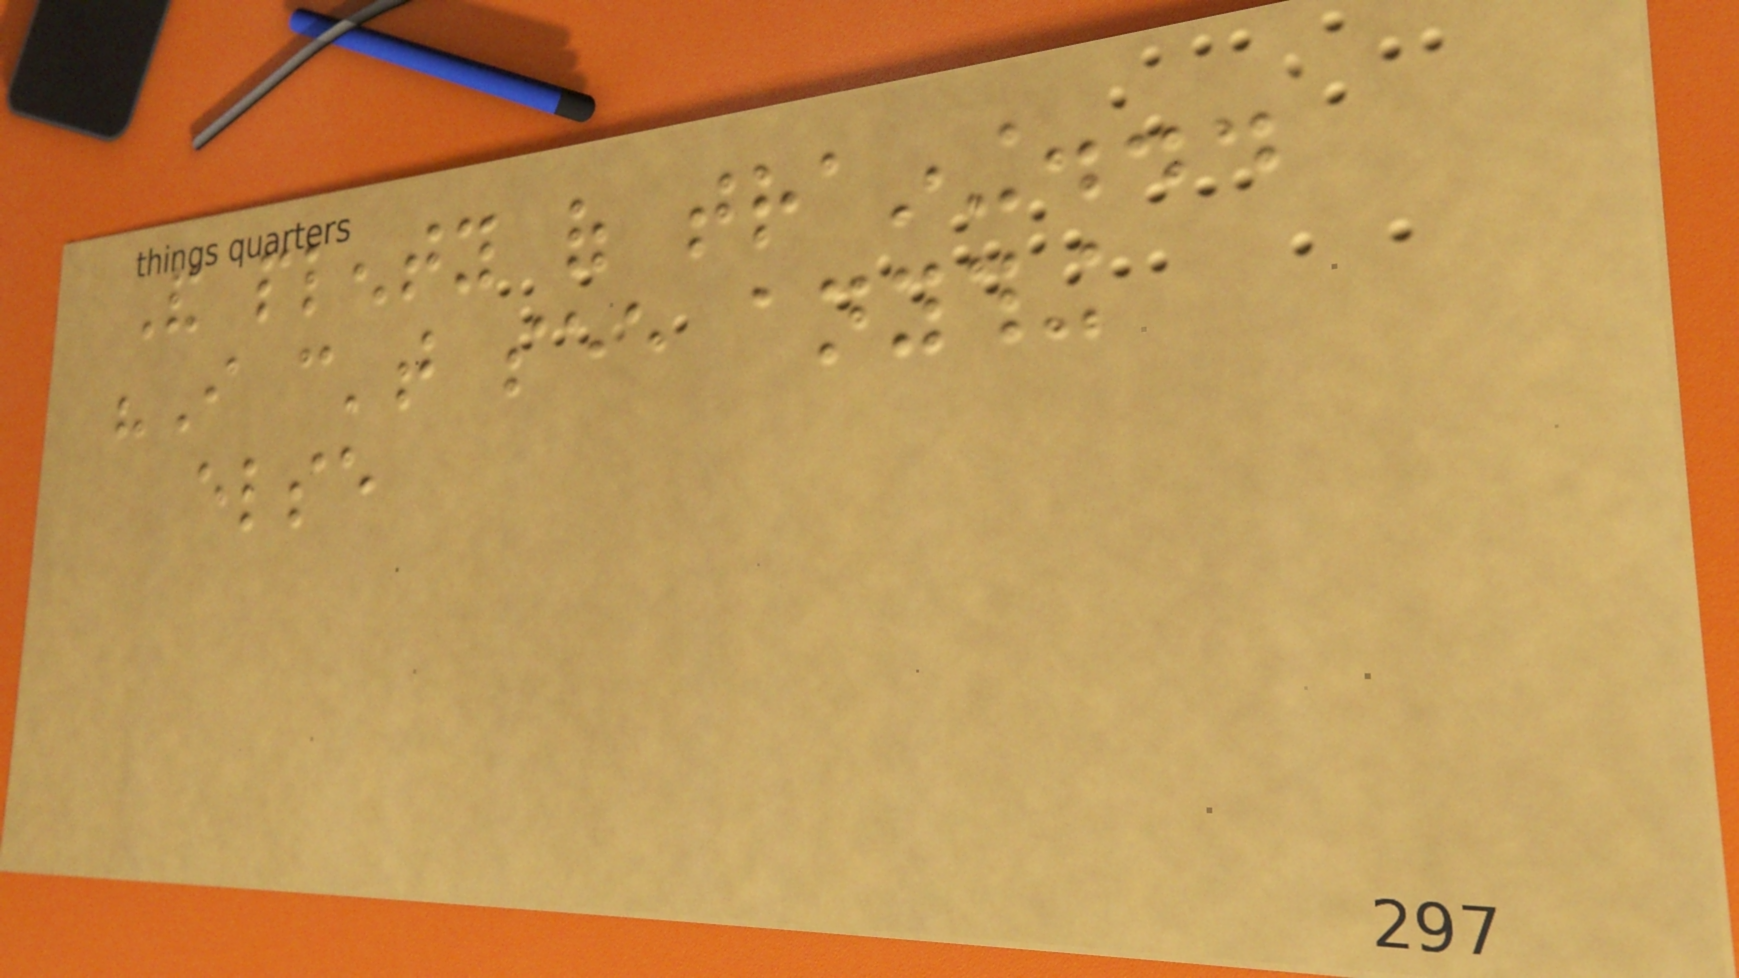And plenty of training...
"I can't see anything
else
